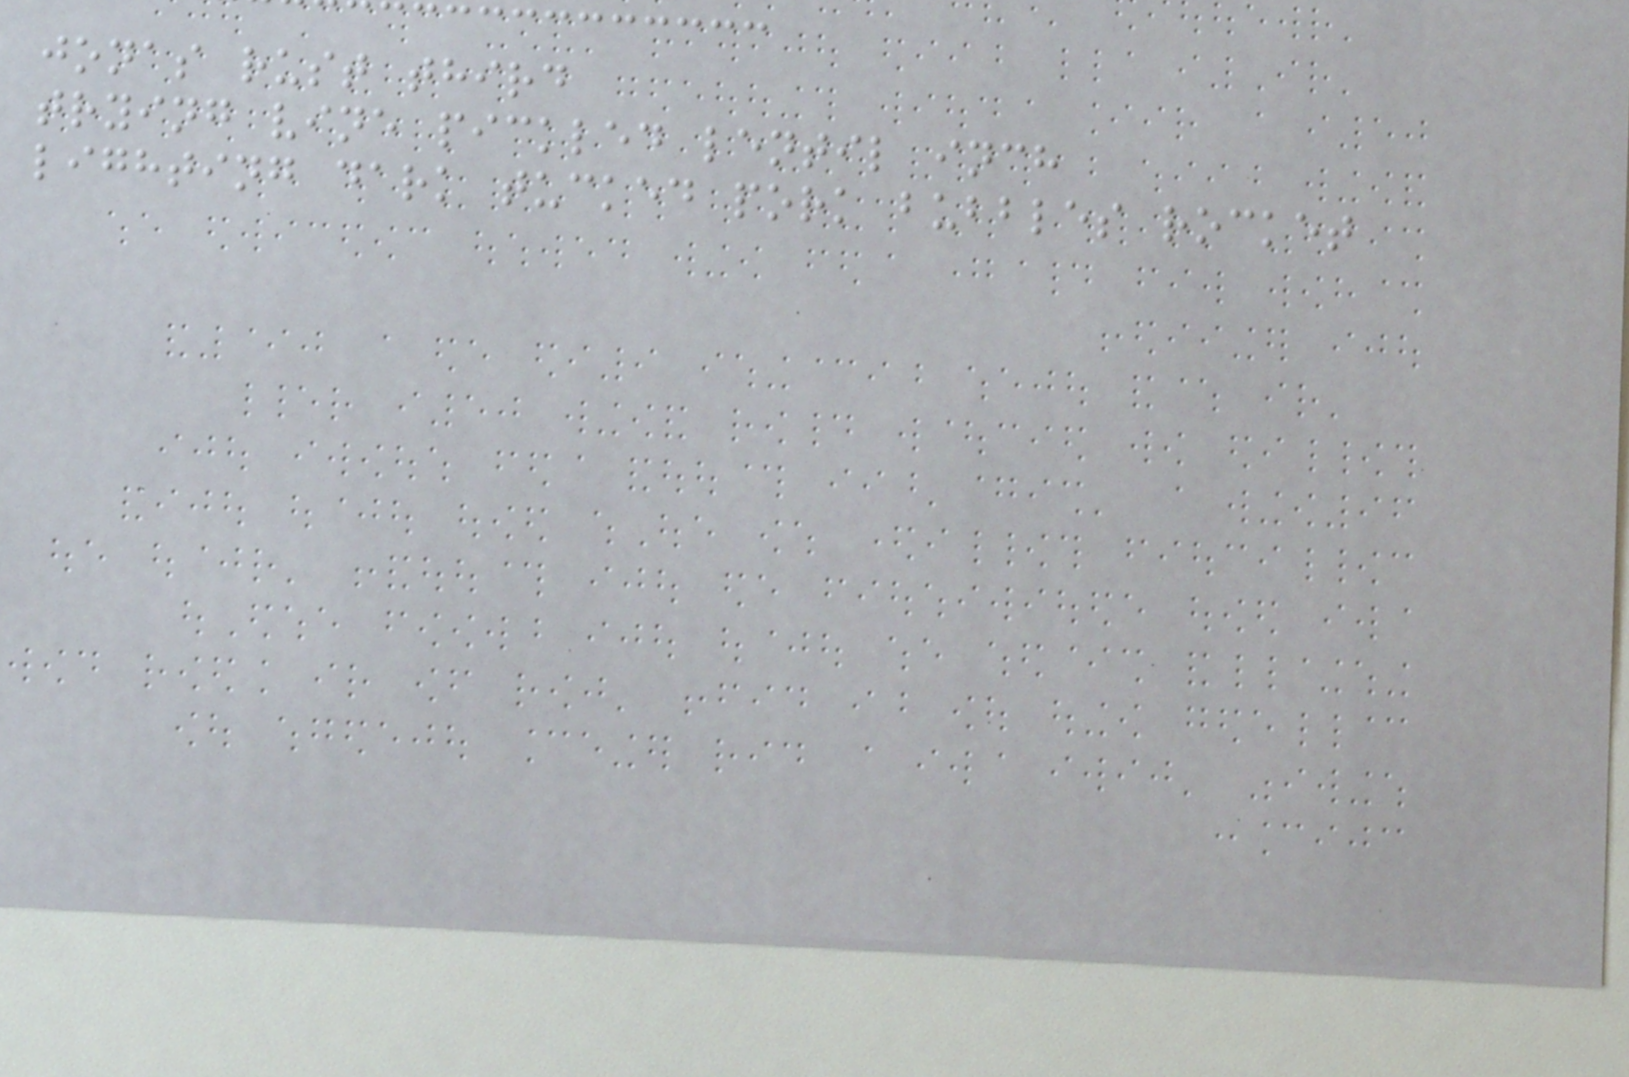jonas rust third
trying vine pickled lentil inch
lighting dark tucked pork bubbles rocket
